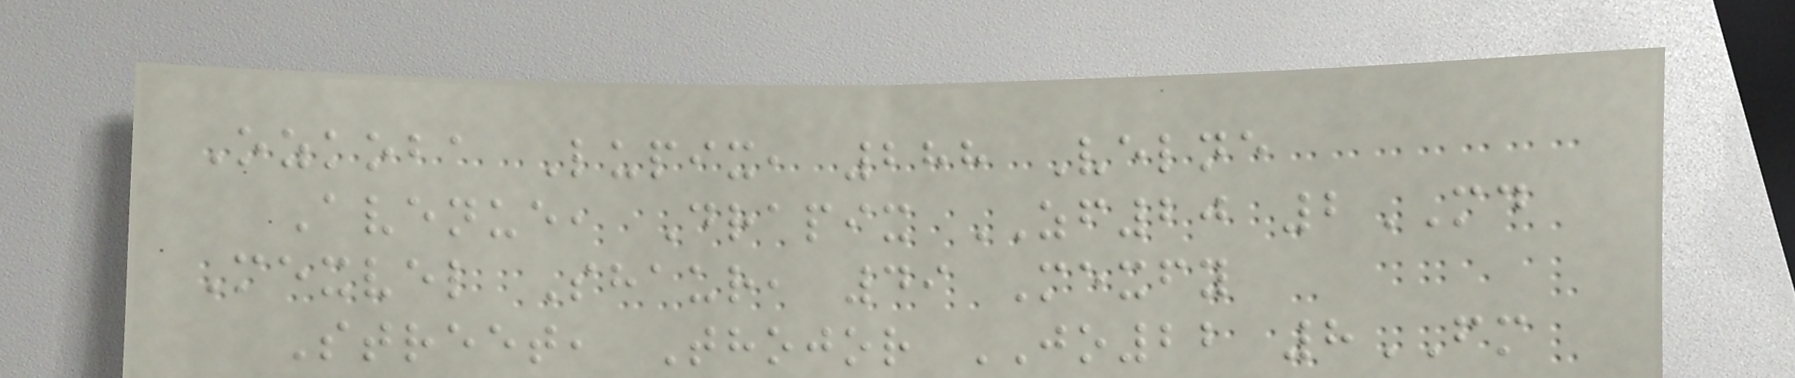Ozkoba Lupix, 288 Velne
Avenue, Drapix ZF20 2MD
Mexvel Shaur, 49 Mexfy
Street, Thojor JO22 8FM
